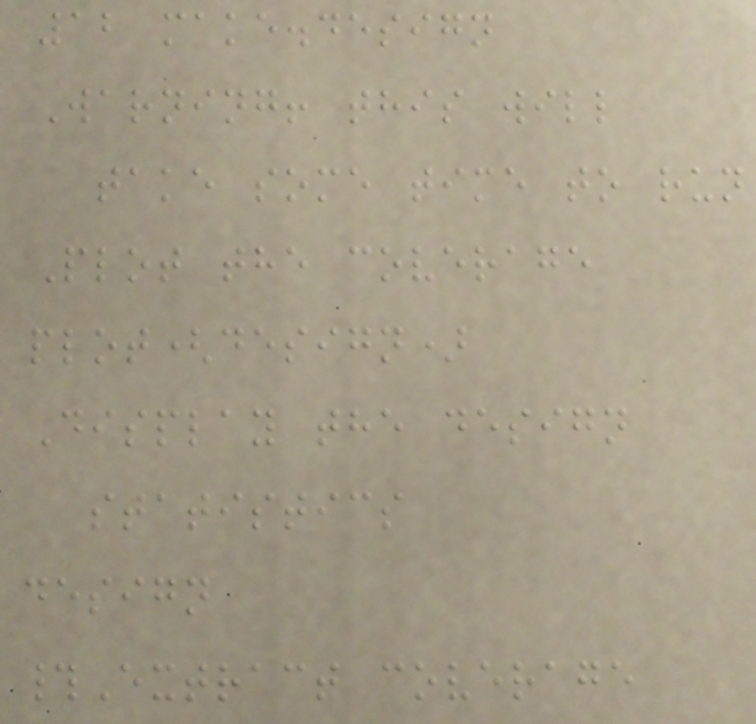12 make.design
Warning! this will
take some time to run
Plot the coverage
plot(design)
Display the design
statistics
design
#Extract coverage
